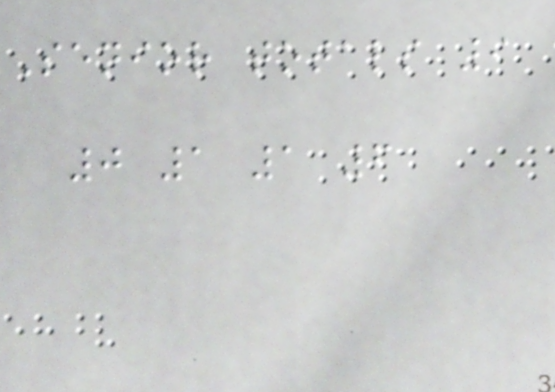Senior totals 9
0 1 1 6
